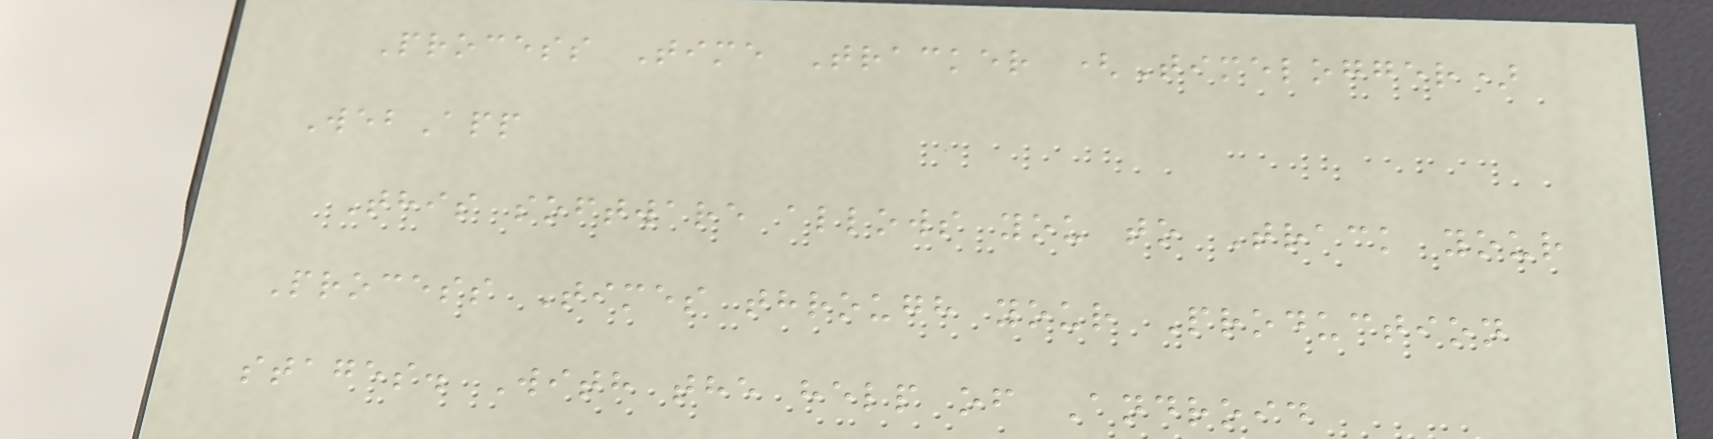Process Time Tracker (Timelogger)
WebApp
This software allows you to Track your
Process Times through your Production
stages. With the help of Android
